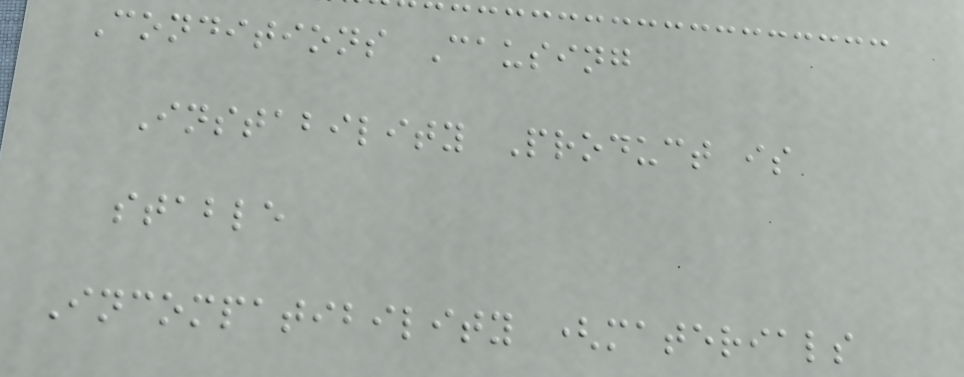Conditions Causing
Instability Product is
stable
Incompatibility (materials
